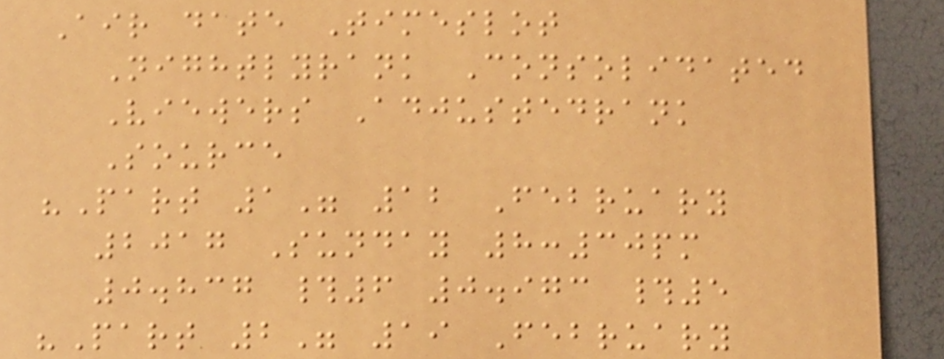Air date Timeslot
Nightlyrank Consolidated
Viewers Adjustedrank
Source
"Part 1" 12 February
2017 Sunday 8:30pm
0.837 #6 0.973 #5
"Part 2" 19 February
